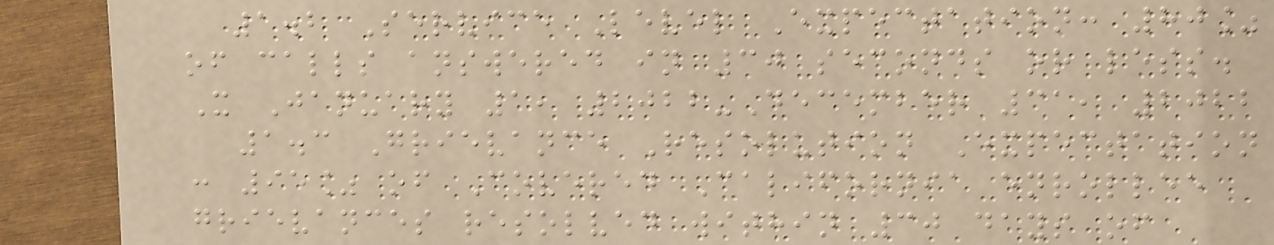1.2 Service Level Expectation: 80%
of calls answered in 30 seconds or less.
X January 1, 2022-December 31, 2022
1.3 Grievance Resolution Expectation
: 95% of Covered California enrollee
grievances resolved within 30 days of
